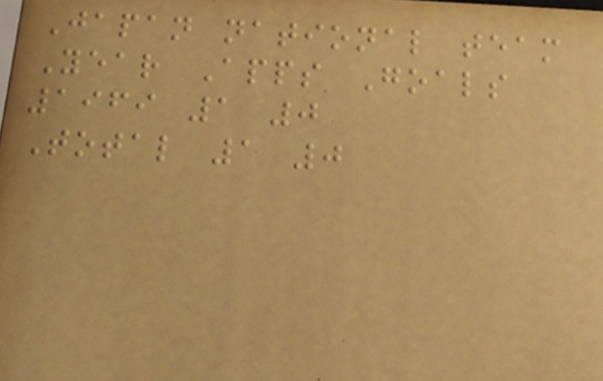Japan national team
Year Apps Goals
1969 1 0
Total 1 0
